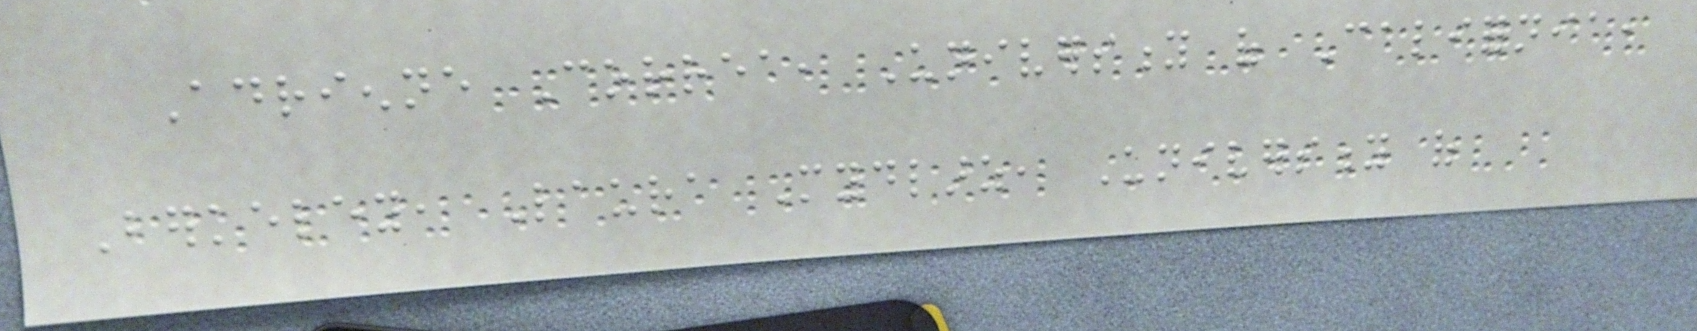Adrienne Correa, University of California,
Berkeley, Laura Mydlarz, University of
